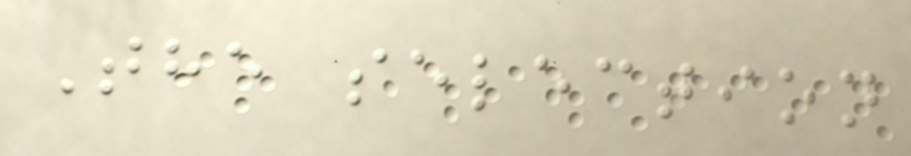The selection
